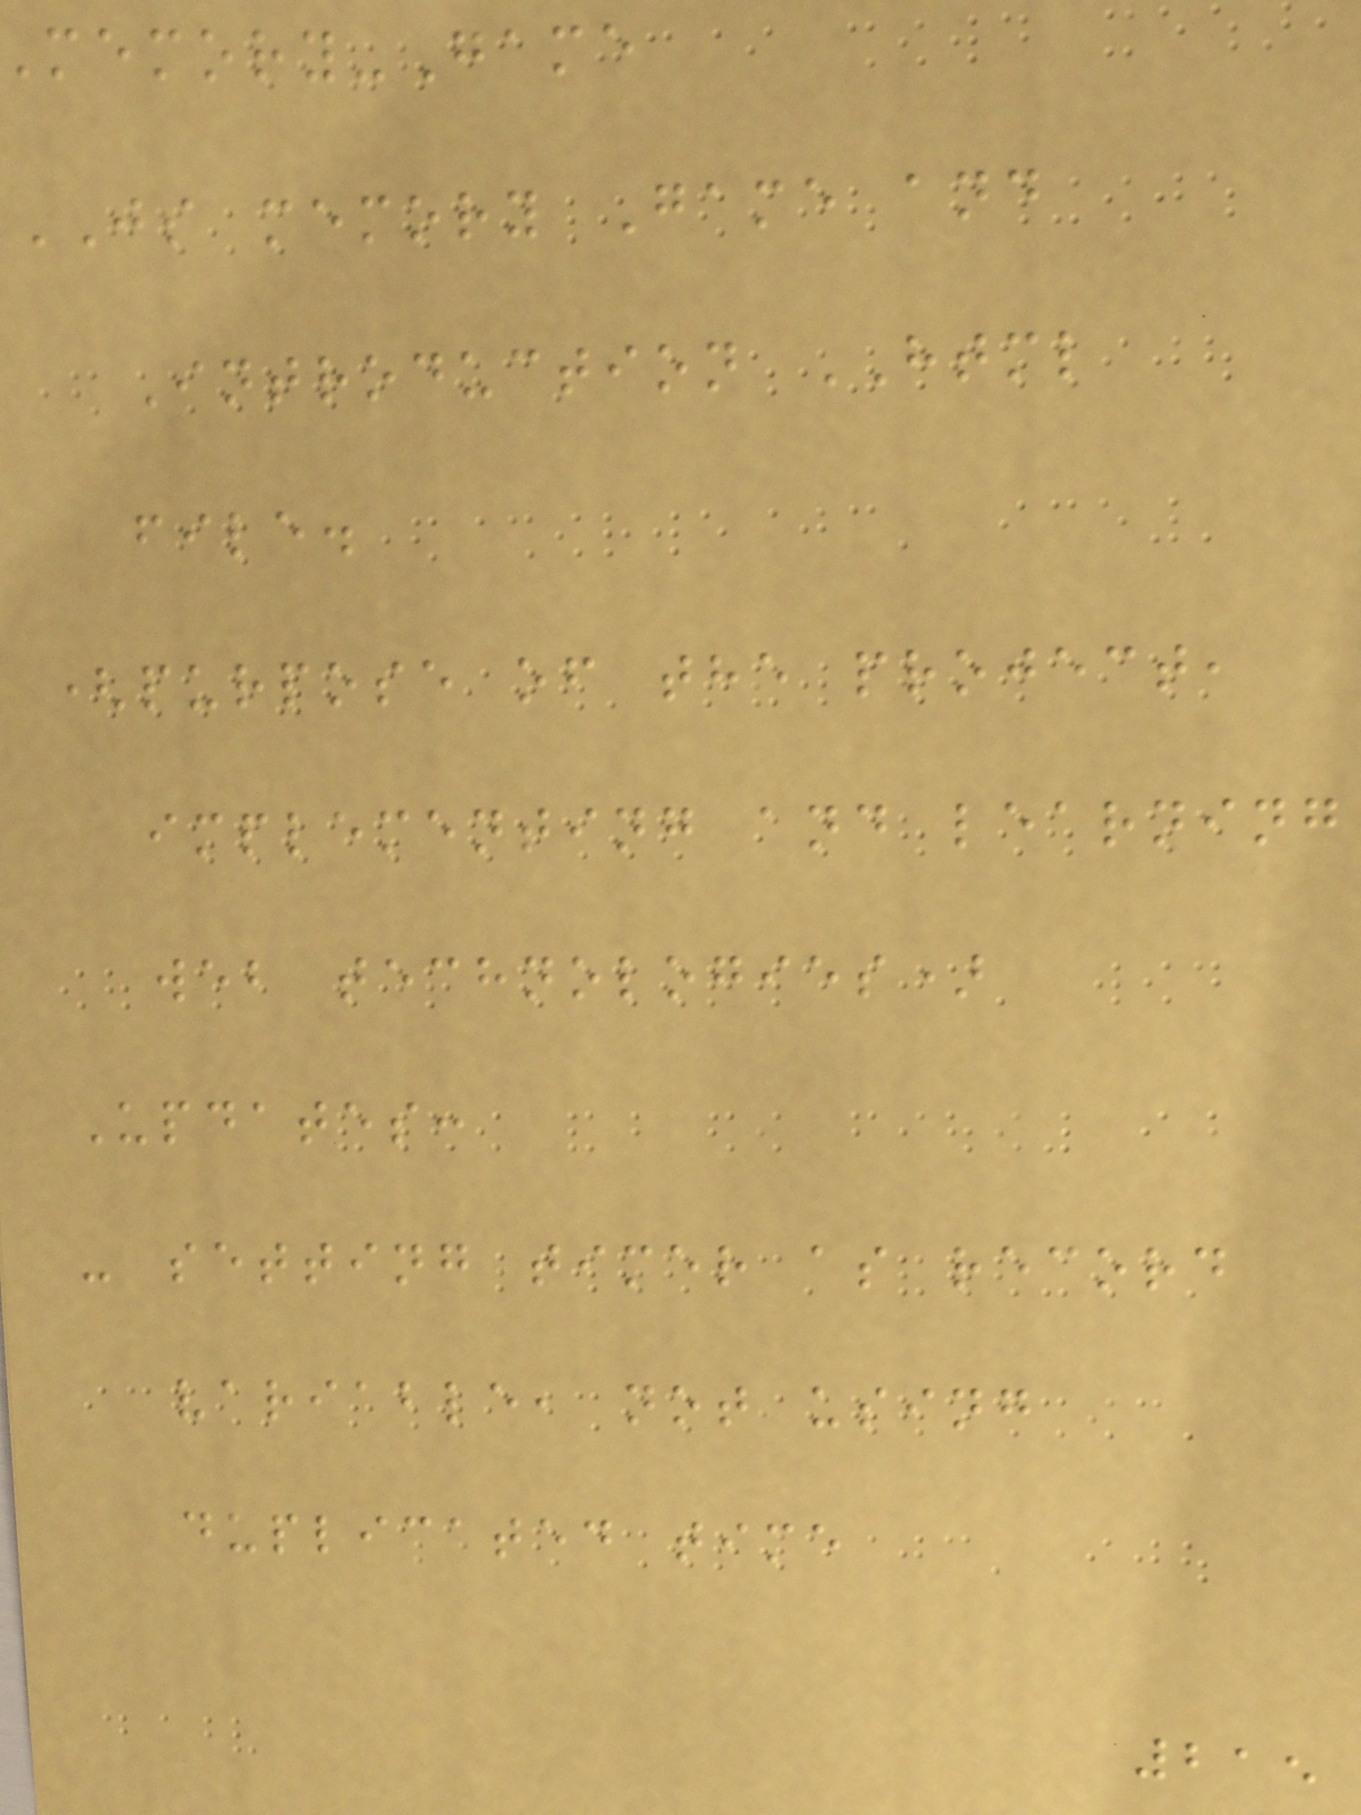emory-Game
JS memory Game and
Introduction HTML
file.
(purpose of the project,
implementing and learning
web technologies)
Updates:
- setting timer as record
variable, not using
duplicated time
215
